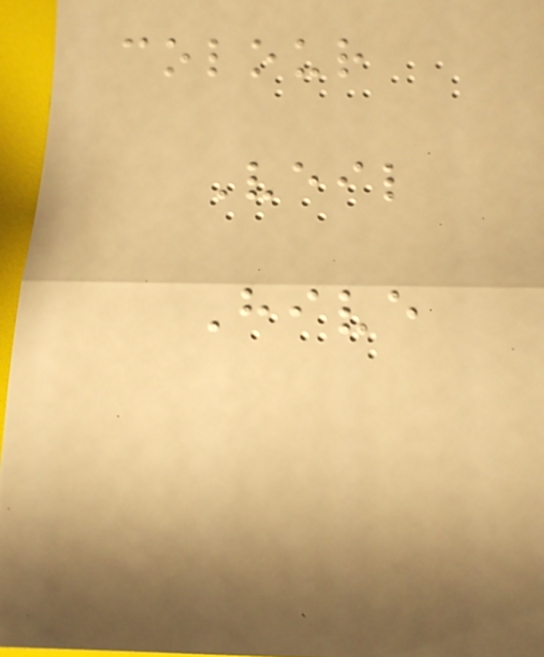colour
Veil
Hive
